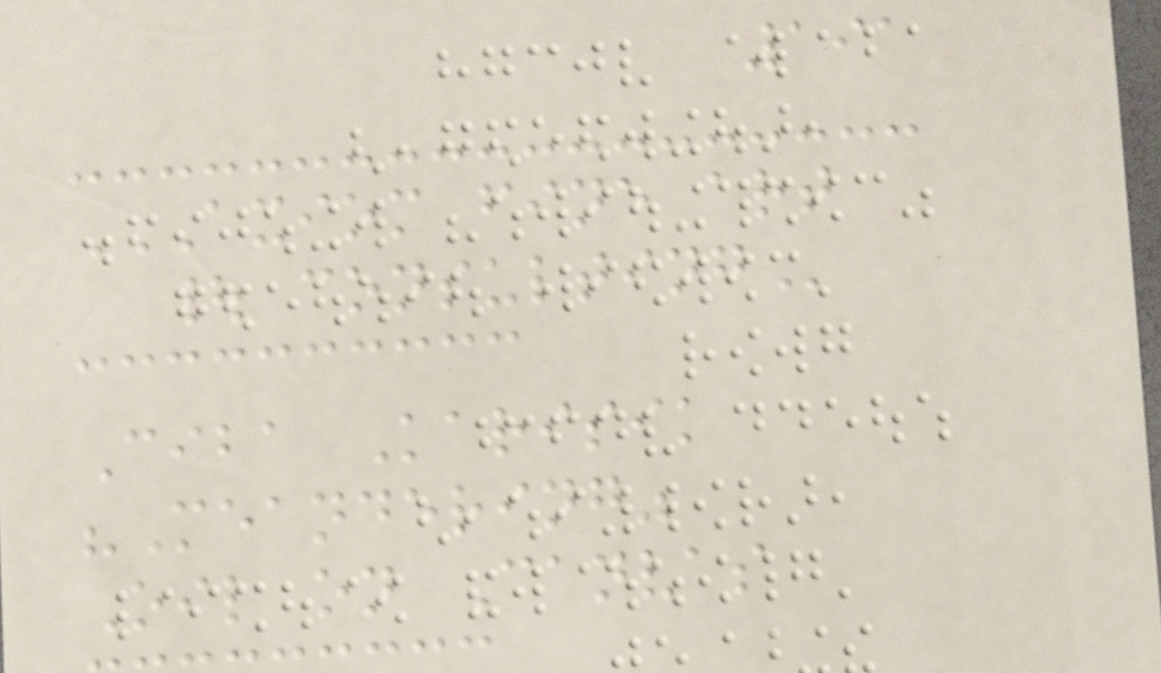191
AXIOM FINE ART
| CONSULTING
Ciba Karisik
"Meandering"
Oil on Canvas
